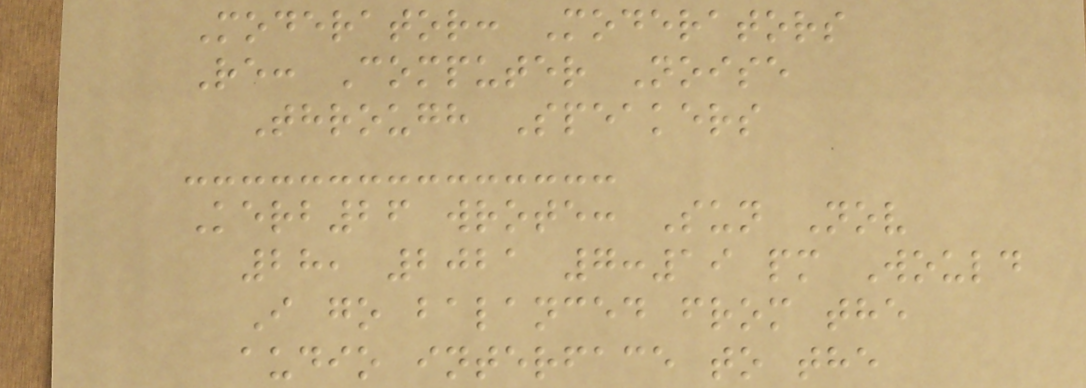Moderator: Moderators
Re: Computer Noise
Through Speakers
Kerb26 wrote: Sun Nov
28, 2021 7:19 pm Would
I go balanced from the
audio interface to the
